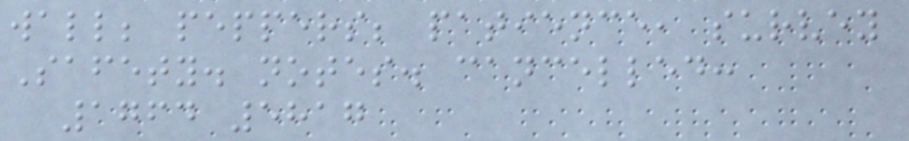wall; peppers; patience, survey
Safety. notes. cancelled:
1764 5817
